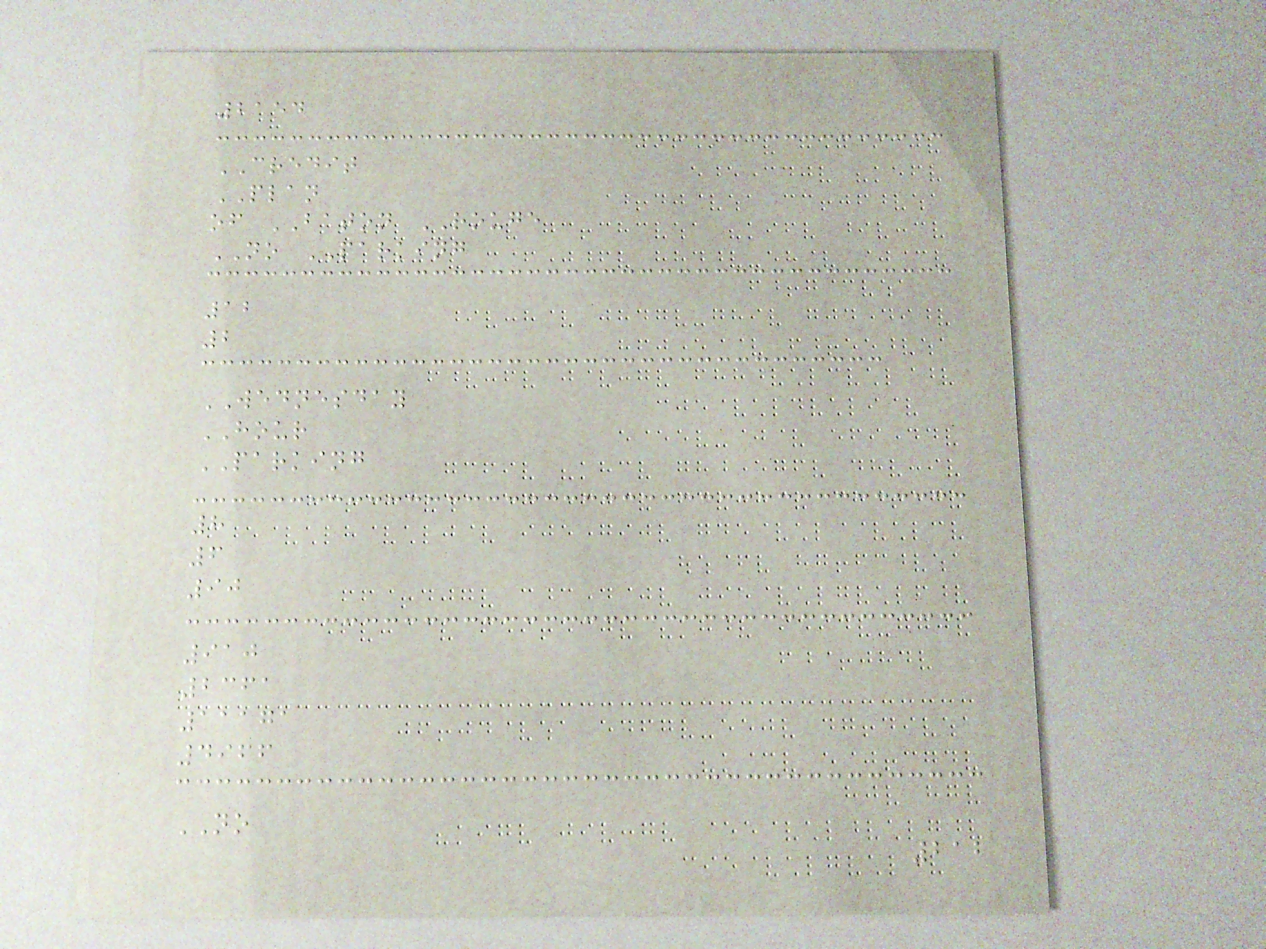2154
CREDIT
PLAN
of BATON ROUGE
NO PARKING
12
2
WEDNESDAY
HOUR
PARKING
8
6
90
910
2361
11171
4966
NO
212
